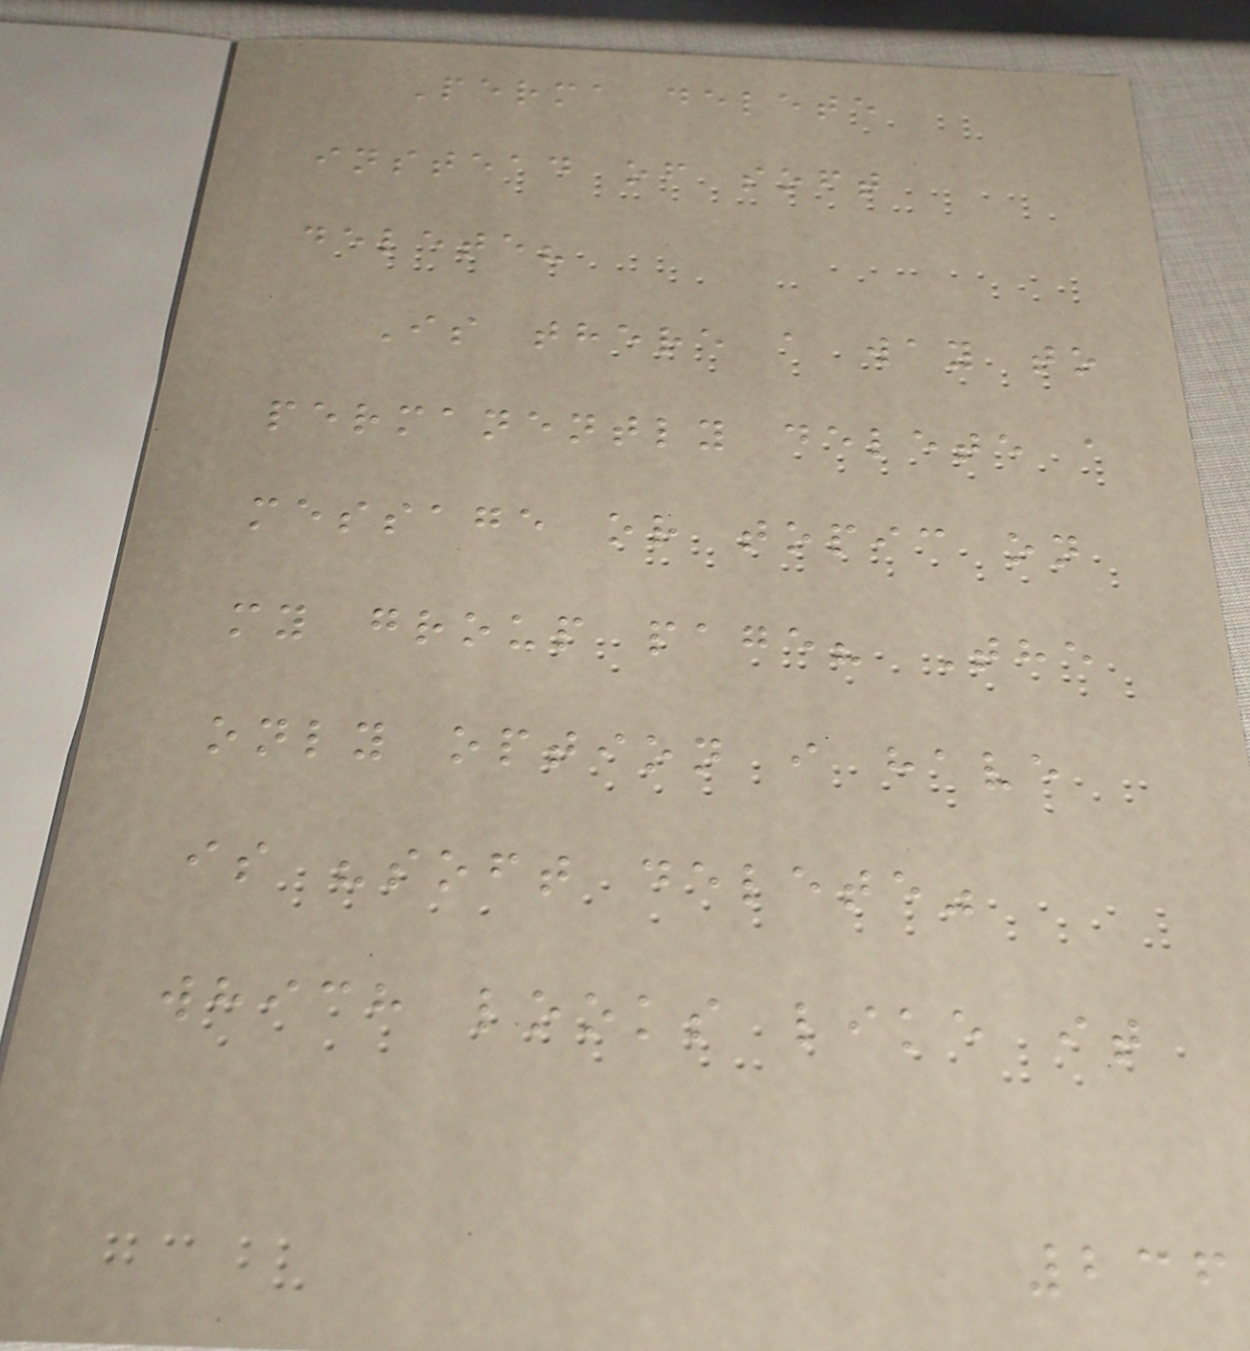Perma delete
instead of soft
delete?
Is there a way to
permanently delete a
message or topic on
my group page? The
only option i have
is "soft delete"
which looks like it
236
